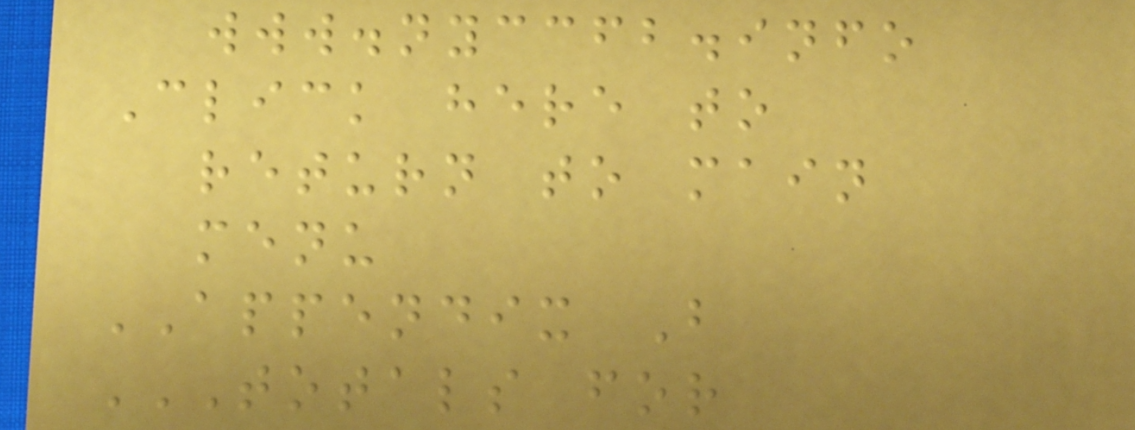www.nyccfb.info
Click here to
return to main
menu
APPENDIX B
TOTALS FOR
